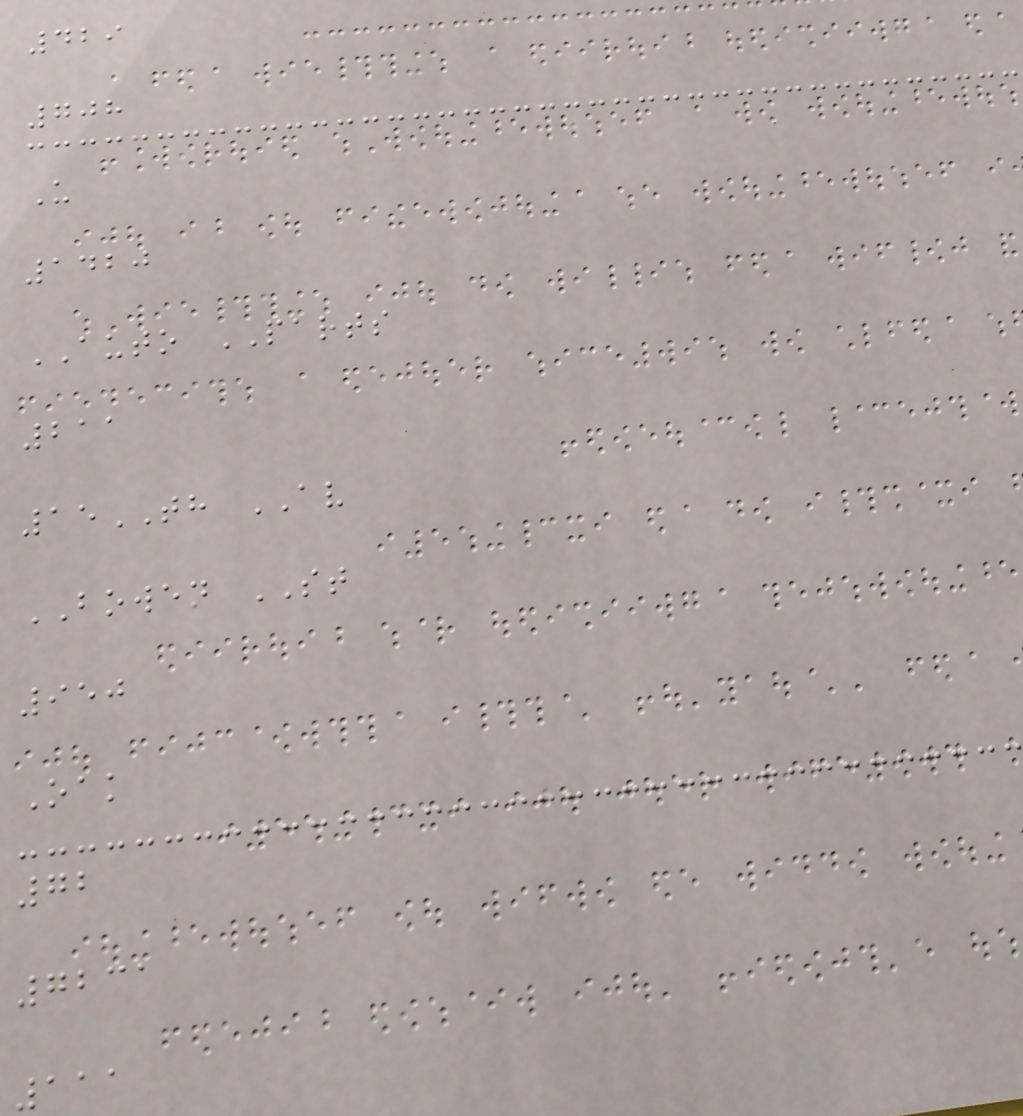429
708
U
1420
AUTO PARTS
211
15TH AV
BOWEN ST
950
Oak
72
7231
111
